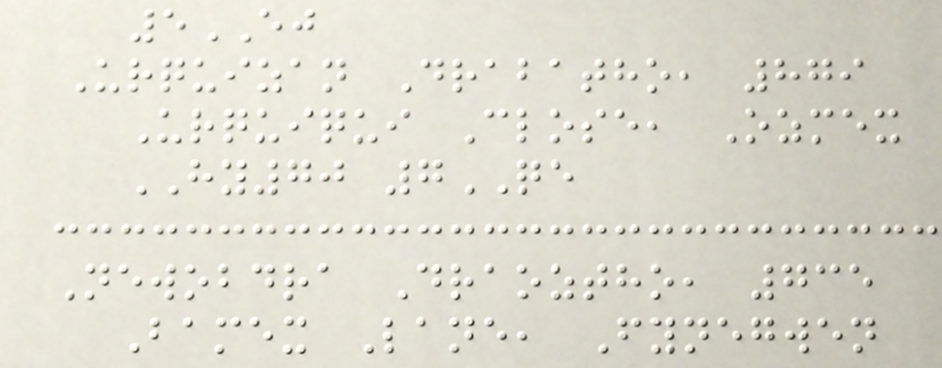5EJ
Urquizan Drabatho, 879
Urquiqui Close, Ozmex
HY70 7QE
Newobdra Draoztho, 735
Bamex Lane, Fynegwen
